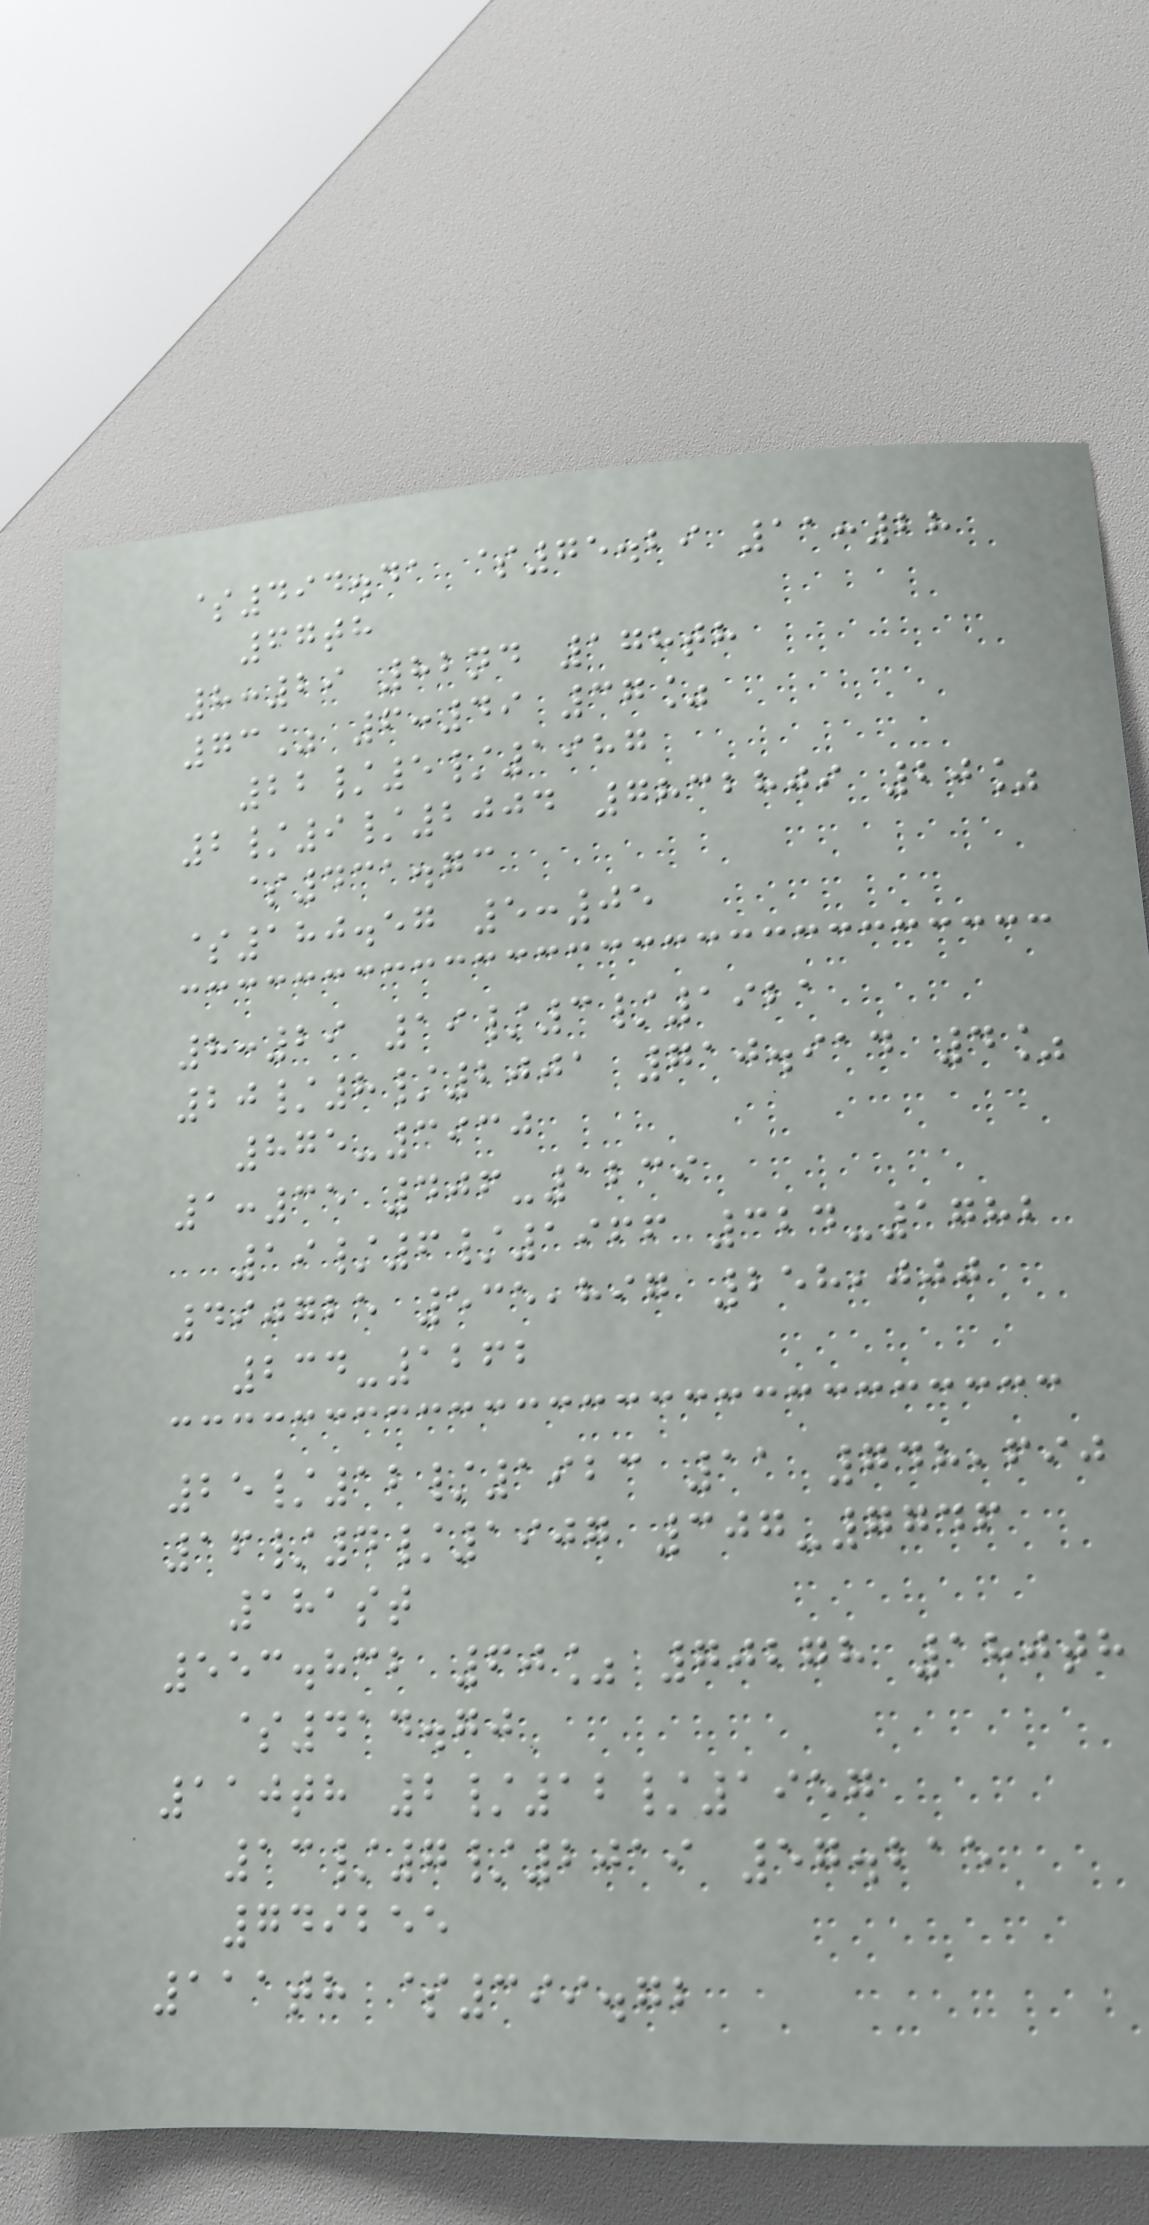$494.41 $75.29 11:28
67th
8:29 82nd 178th
73% 6:49 37%
22/5/1987
2/9/2004 7832809 20%
$431.73
$180.57 5:05
8:29 19/3/1921
20/8/2001 710.914 4%
875-3930
1:35 406-1239
19/6/1966 324-1782
490725 535,897 258,000
234-1262
25/12/1923 11 748,690
16/4/1907 307-7746
181st
553.832 60% 70278 180th
$414.70
110th 2/12/1957
13/7/2019 57.215
749255
111th $399.72
